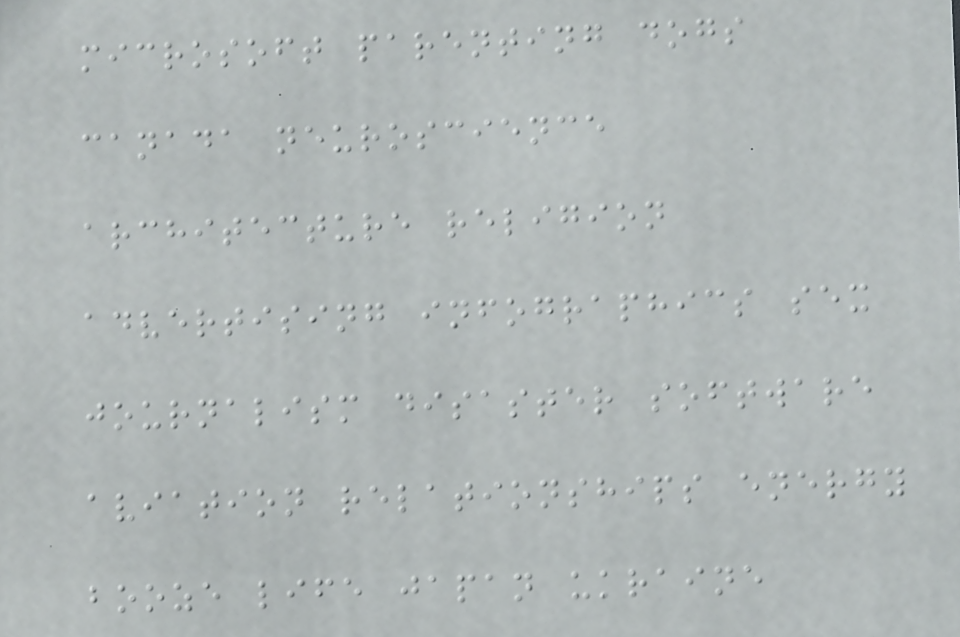microsoft parenting dogs
canada neuroscience
architecture religion
advertising infographics sex
journalism disaster software
aviation relationships energy
booze life japan ukraine
